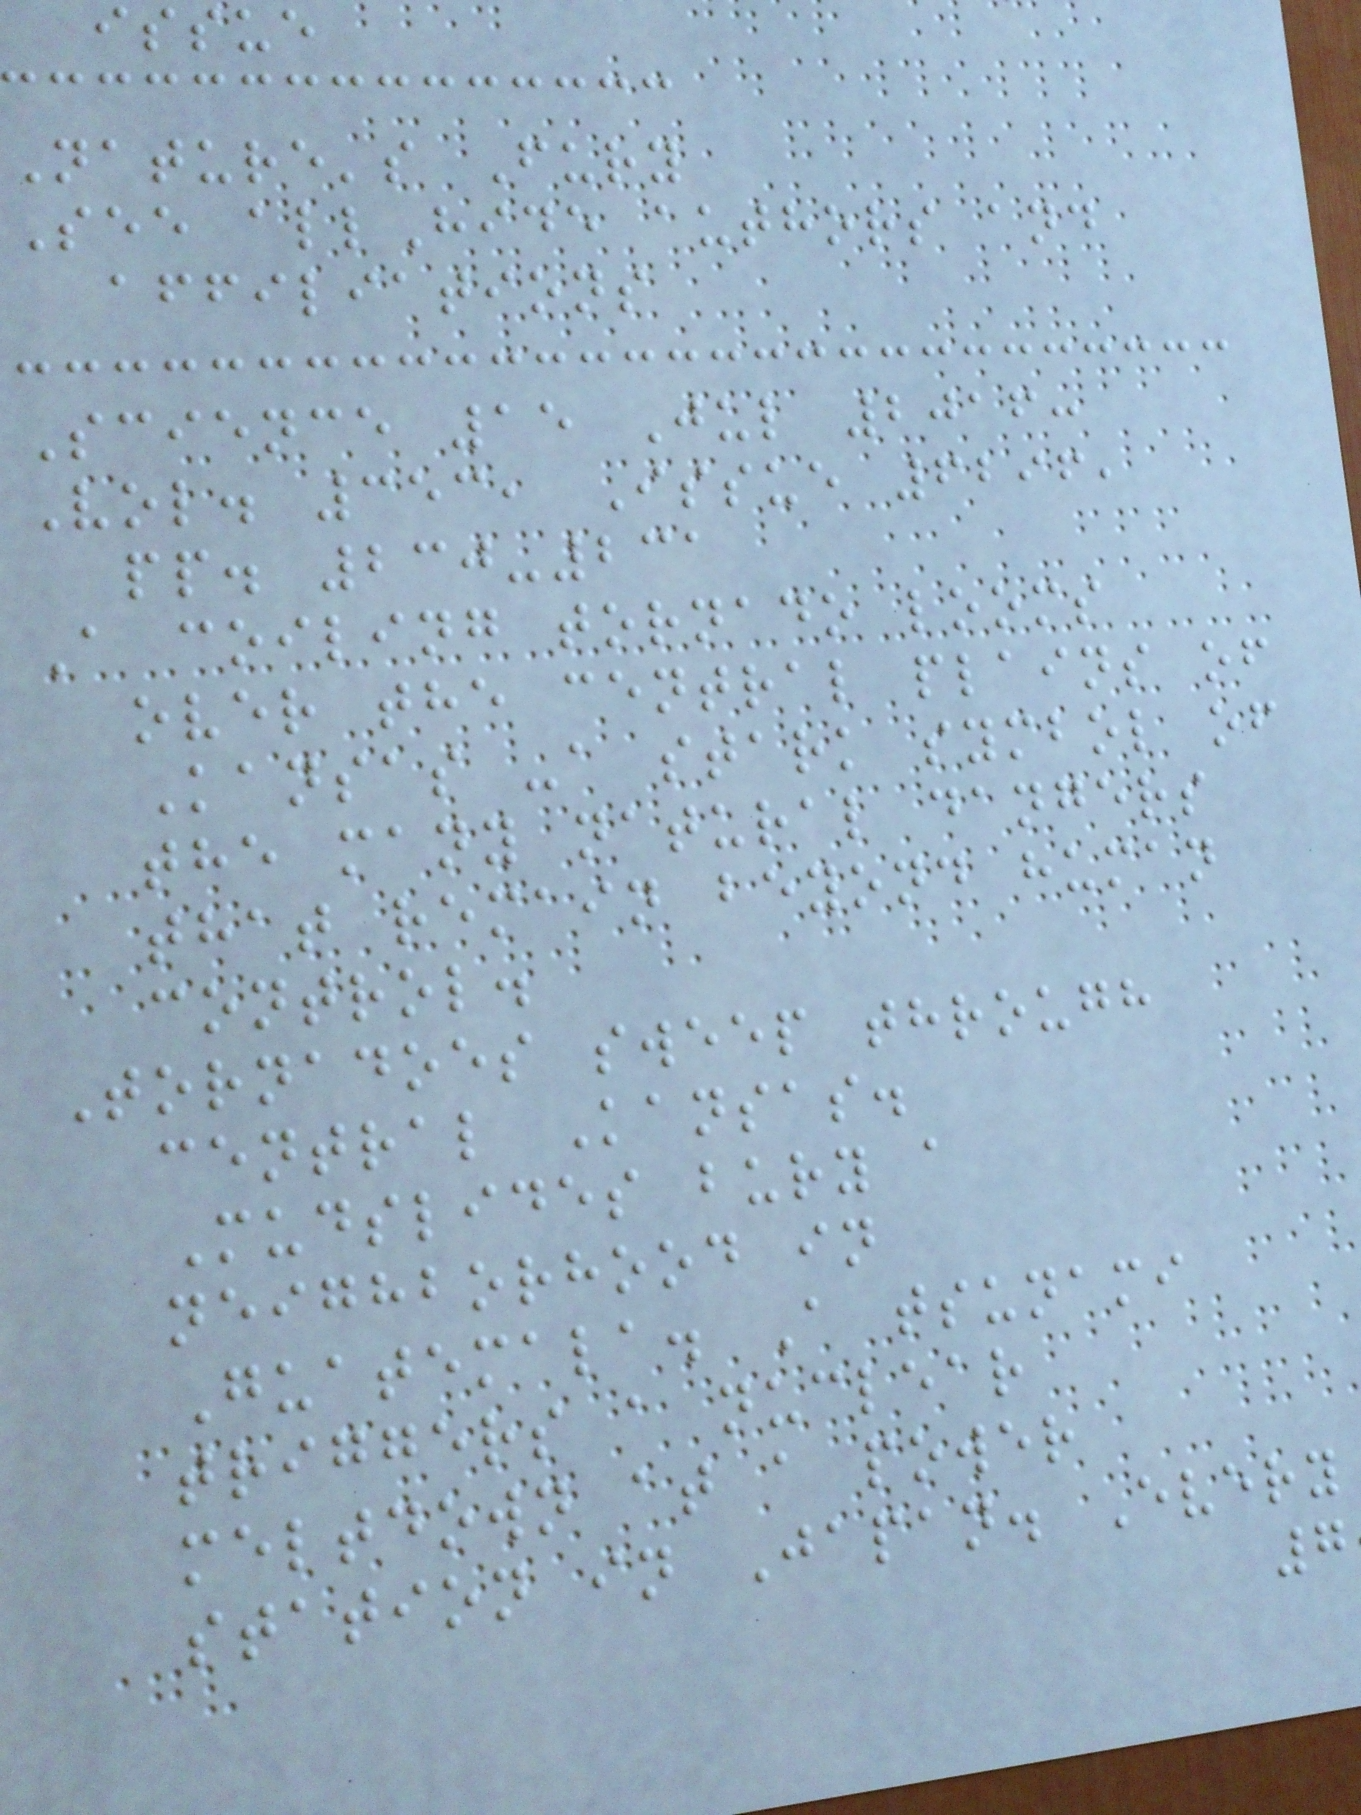issue
Nature's Fury
See allHide authors and
affiliations
Science 15 Jul 2016:
Vol. 353, Issue 6296,
pp. 230-231
A coiling tornado looms
over the central plains of
Kansas -a stark symbol of
the many natural dangers
that remain beyond human
control.
Tornadoes sweep through
central Kansas.
Mudslides bury a
neighborhood in
Guatemala. A tsunami
triggers a nuclear
meltdown at a power
station in Japan. Every
